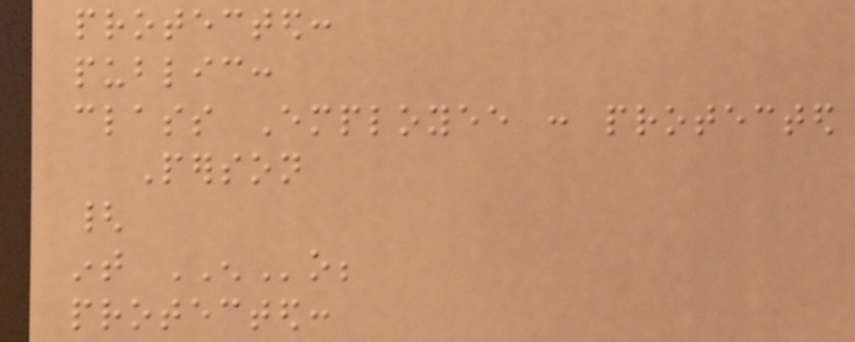protected:
public:
class Employee : protected
Person
{
int ENo;
protected:
